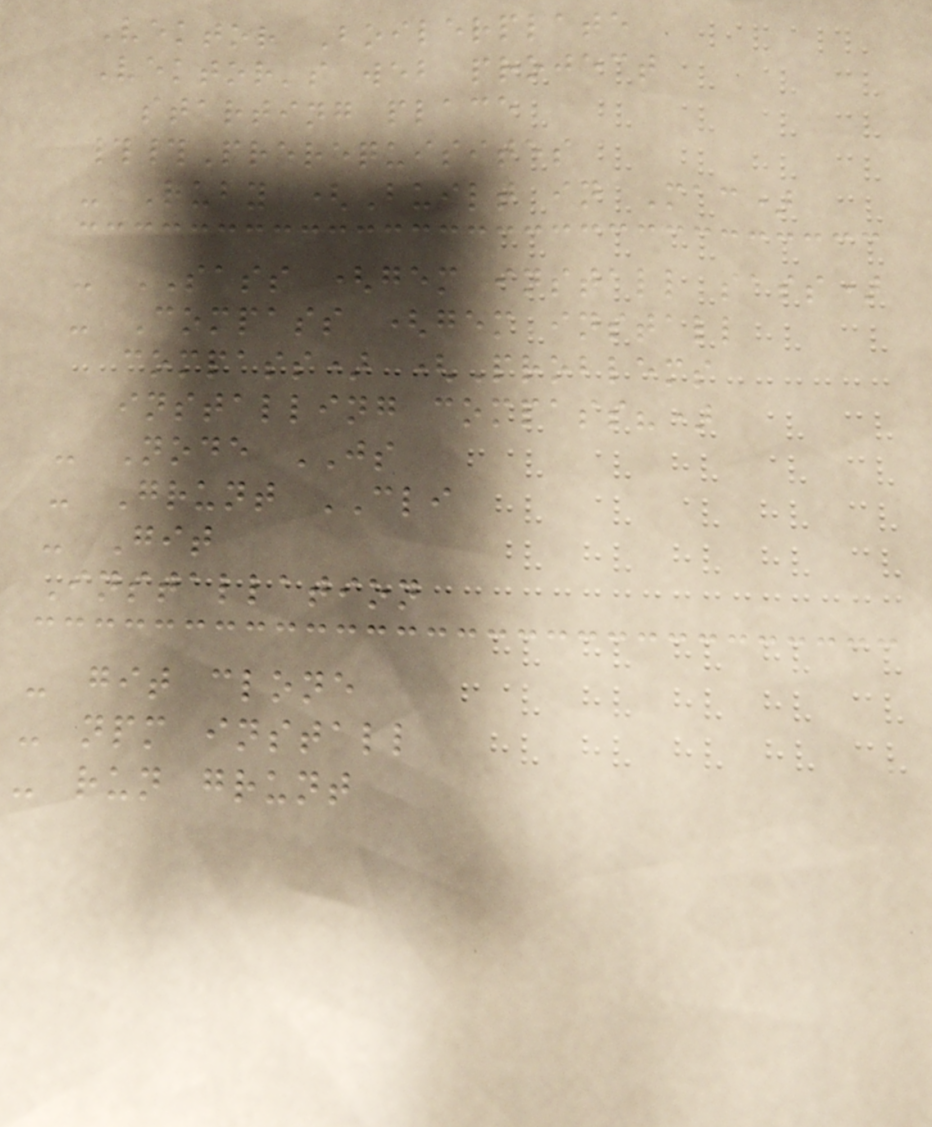Vektor Boilerplate
Vektor's web project
starting place
##Prerequisites
- Ruby (Built in Mac)
- SASS (gem install sass)
- Compass (gem install
compass) (Problems
installing compass?)
- Node JS
- Grunt CLI
- Git
Installation
- git clone
- npm install
- run grunt
